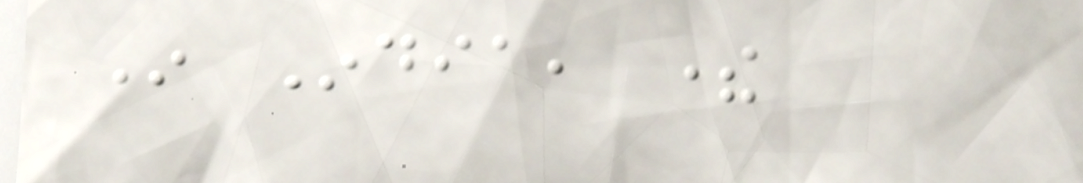In India, there
